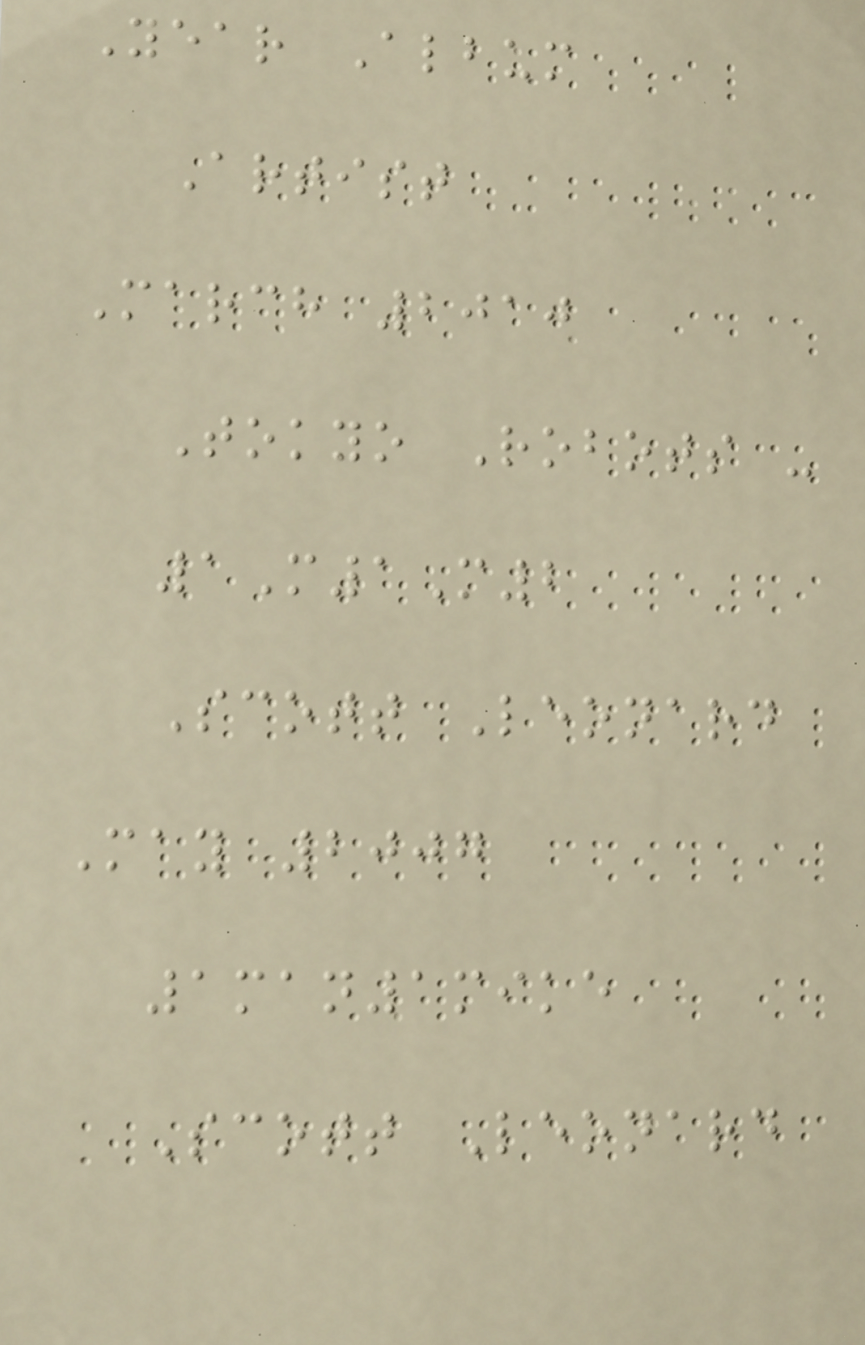Year Album
Artist
March 2010
Tokyo Robots -
1M1M2
Scott Leonard
May 2007
1man1mike
Scott Leonard
